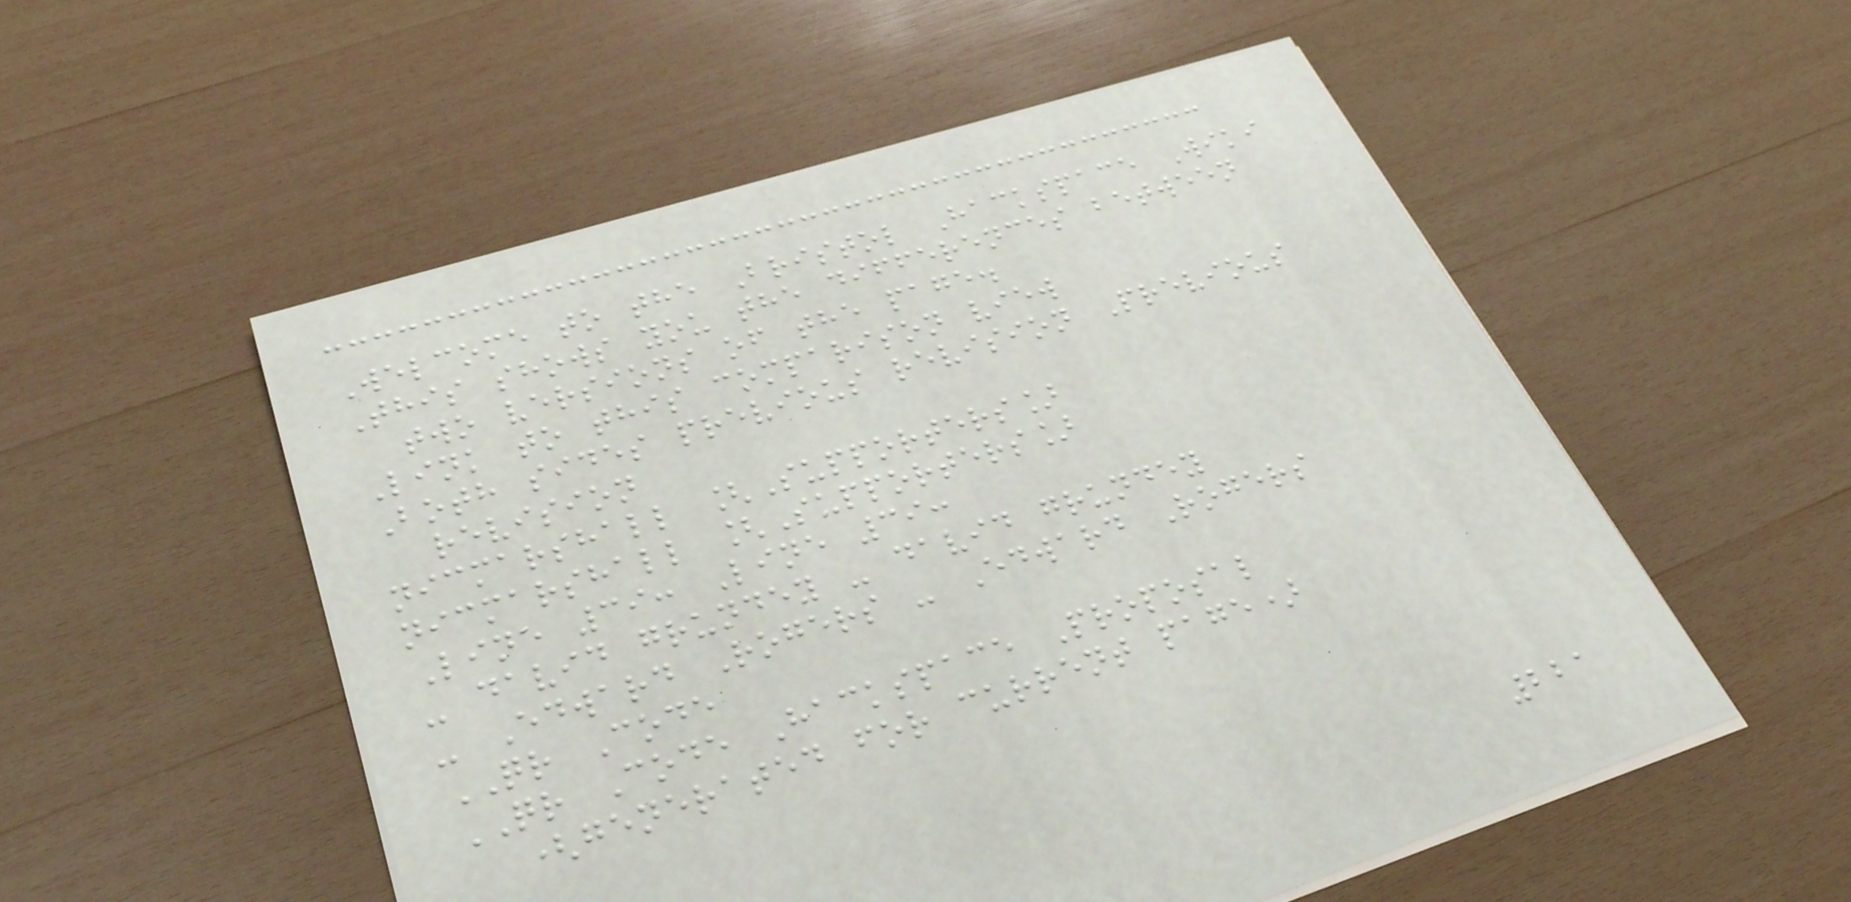Welcome to the Bristol Hackspace Wiki
This shows you the differences between
two versions of the page.
Link to this comparison view
Both sides previous revision Previous
revision
nicmarshall [Supporters]
nicmarshall [Supporters]
Line 39: Line 39:
- david grundey - david grundey
- Edward Rogers - Edward Rogers
QR Code
QR Code Hackspace Proposal
(generated for current page)
221
